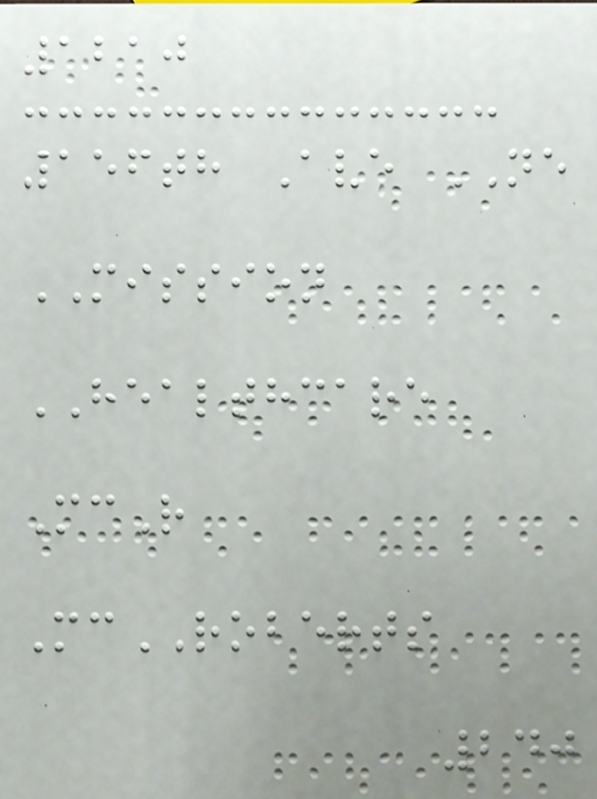1210
156th Ave NE
MISSION
HEALTHCARE
McR
McROBERTS
240
